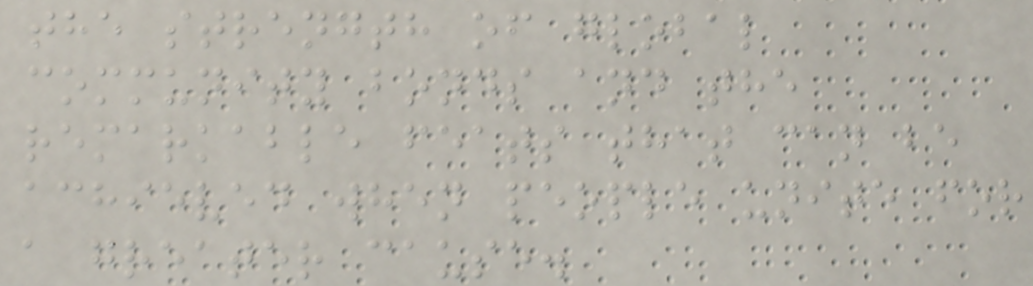the strength of global
community bonds and the
remarkable feats that can be
achieved when people unite for
a greater cause.
